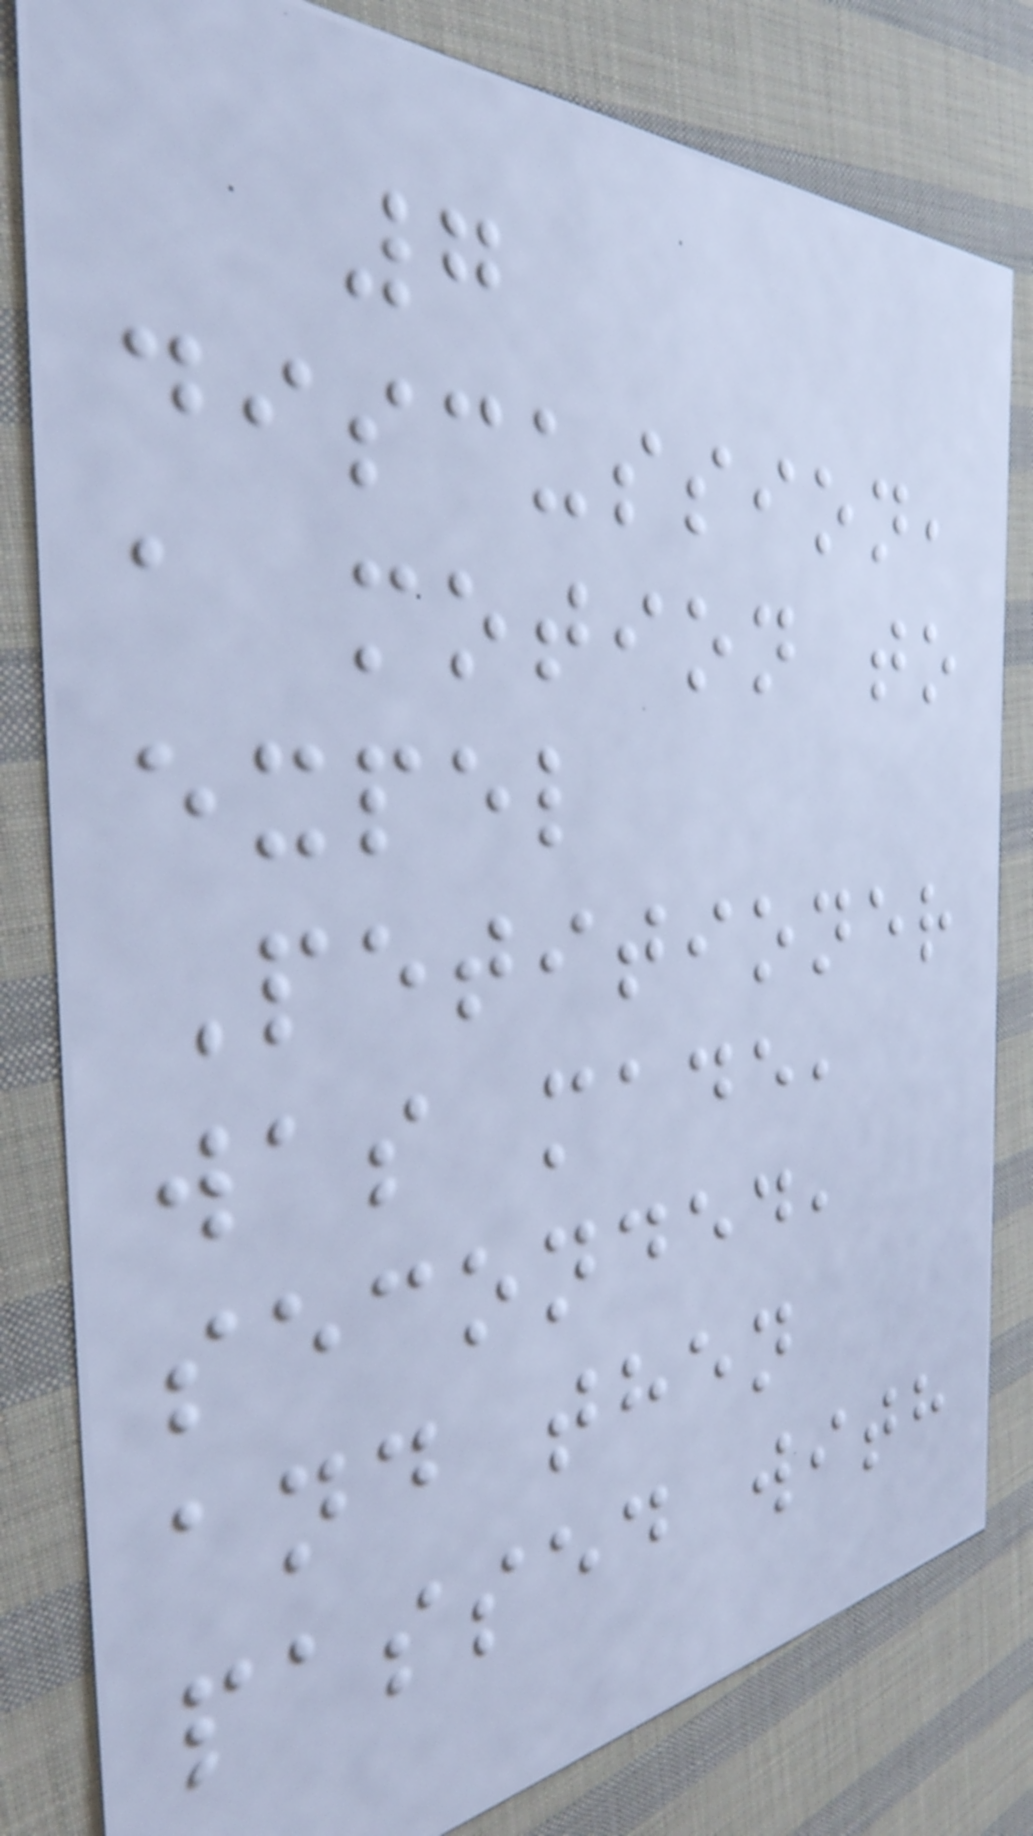7
discussion,
a motion to
expel
Petitioner
was made,
seconded,
and then
passed with
